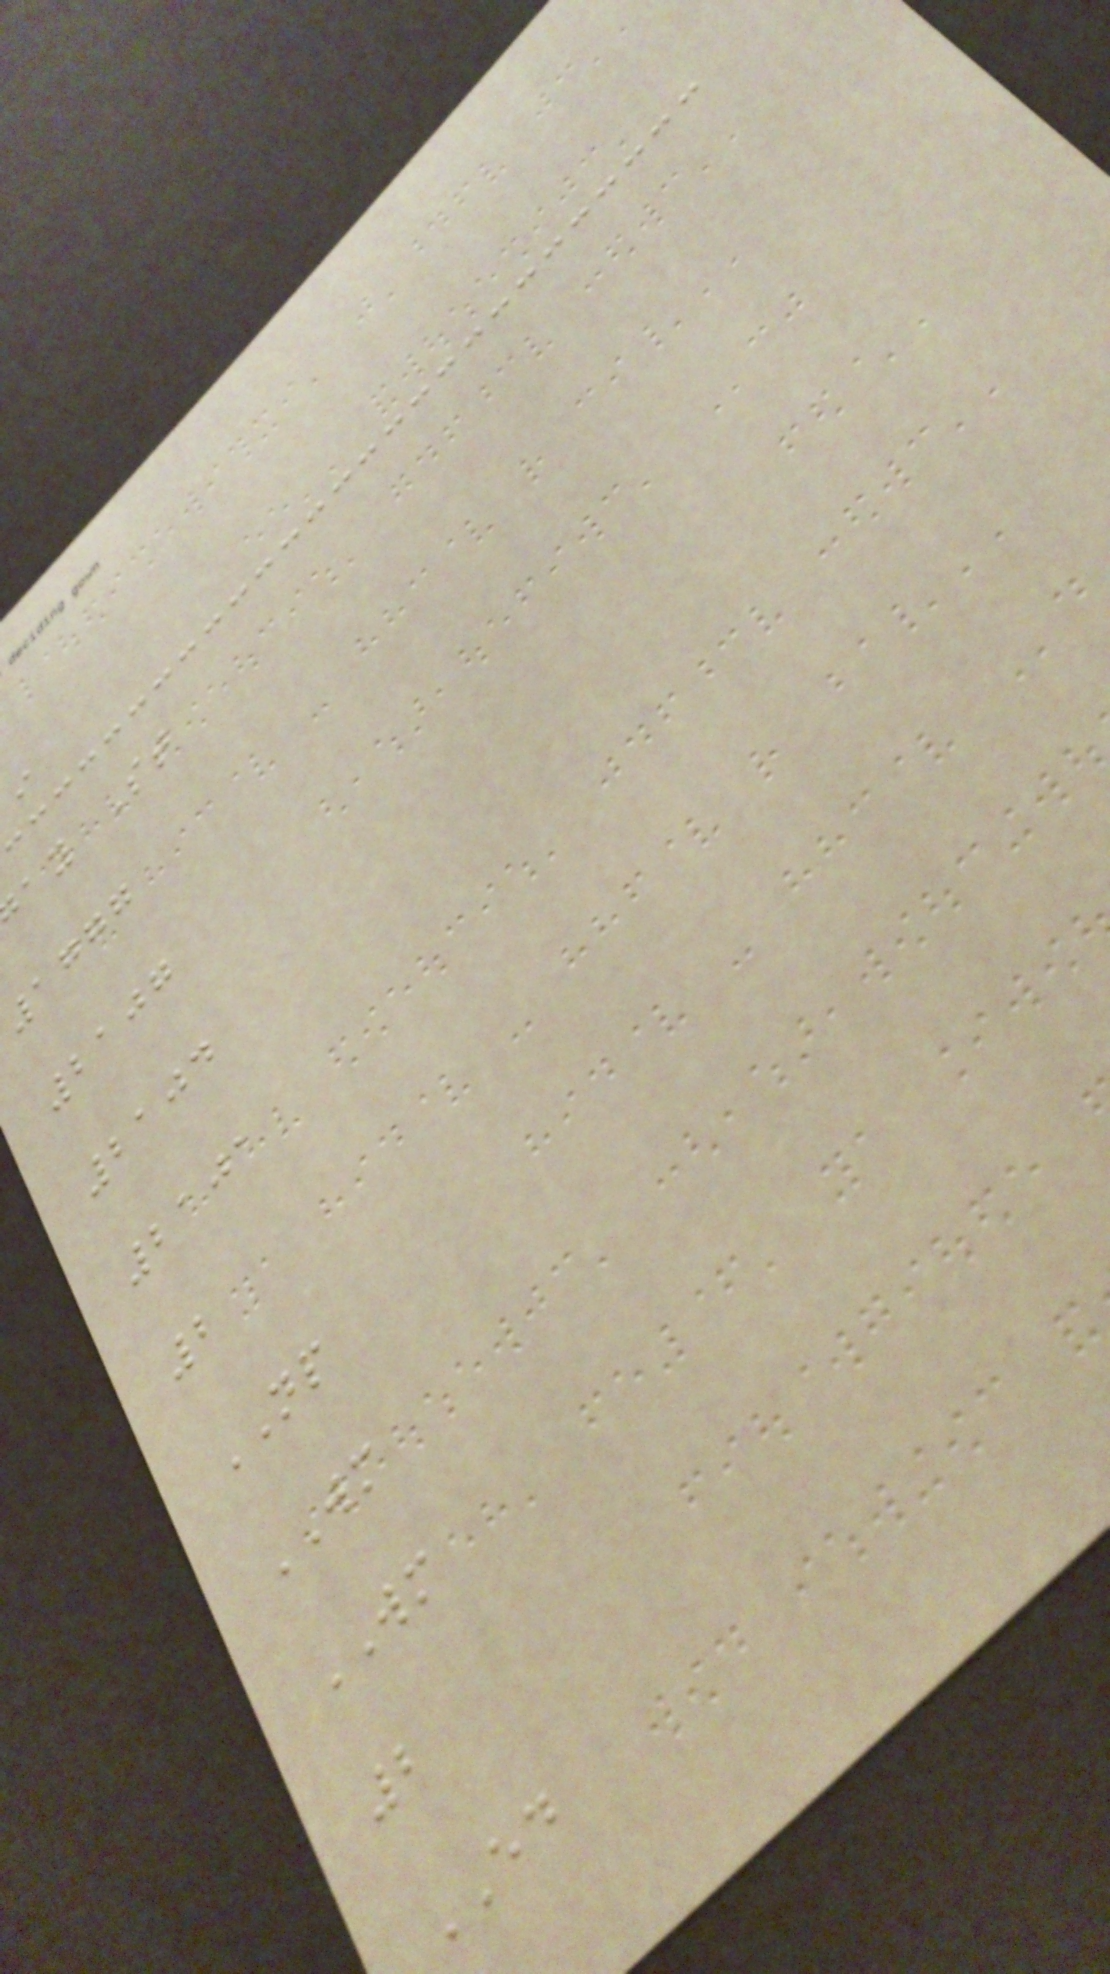ay St
1777
2107
2104
2101
2
NP
WM
WM
2
ED
